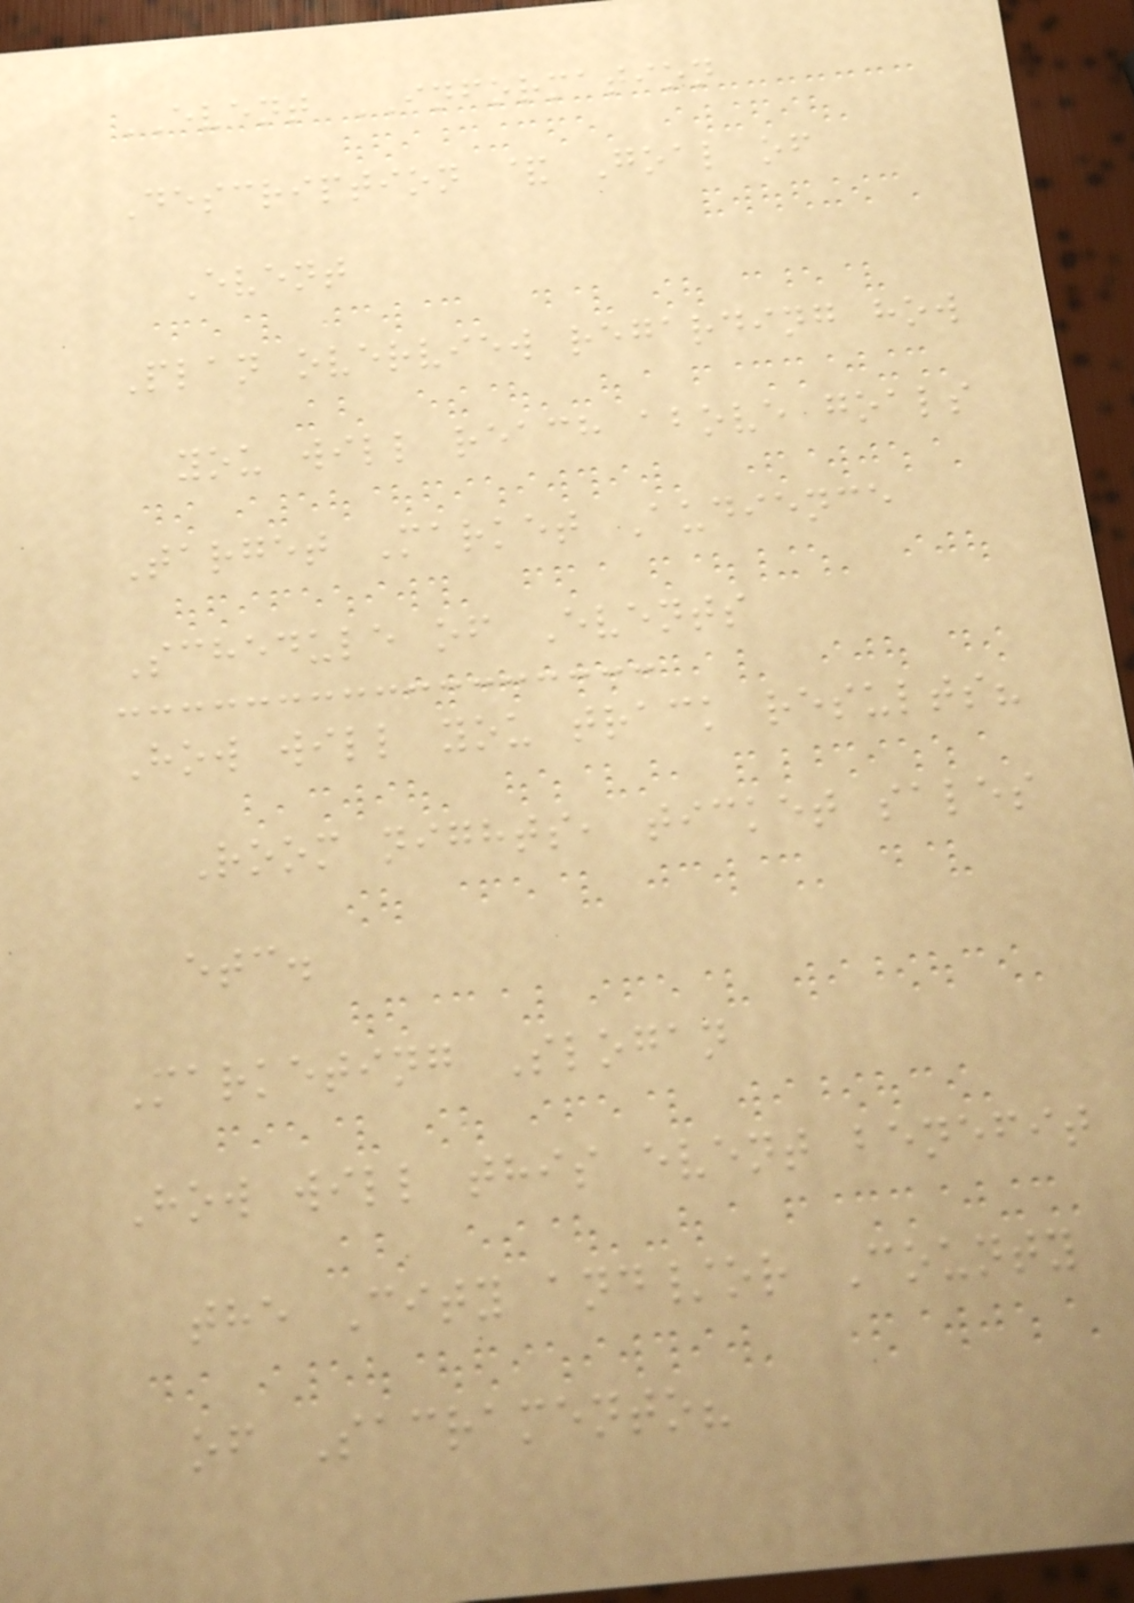EVENT INFORMATION
Description & Goal of
Event
Plan overview regarding how
you will reach above goals
Target Market Audience
Schedule of Events
How will you track results?
Room nights, ticket sales
etc.
Marketing Slogan
How will this event benefit
the City and/or County
of Sacramento?
